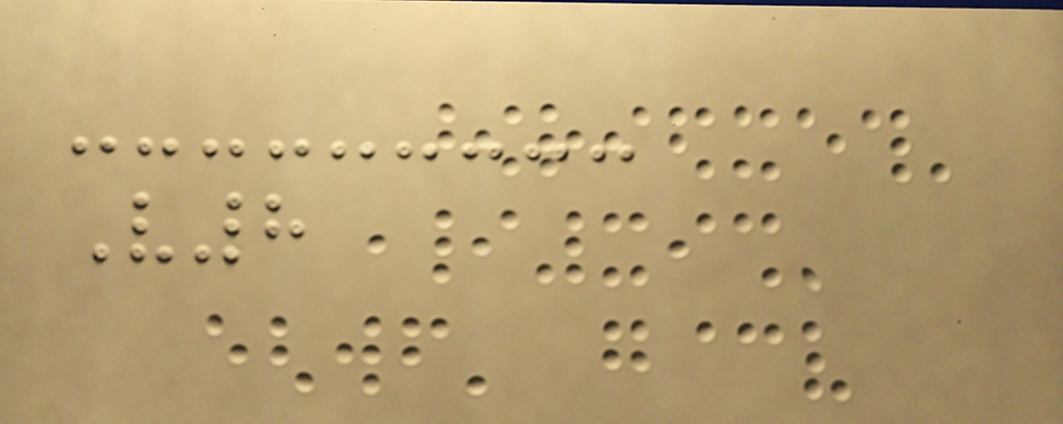V8
